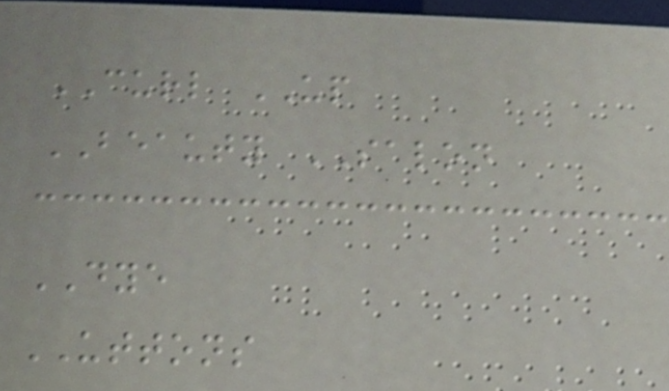CURL UP
BEAUTY SALON
DYE
UTTONS
